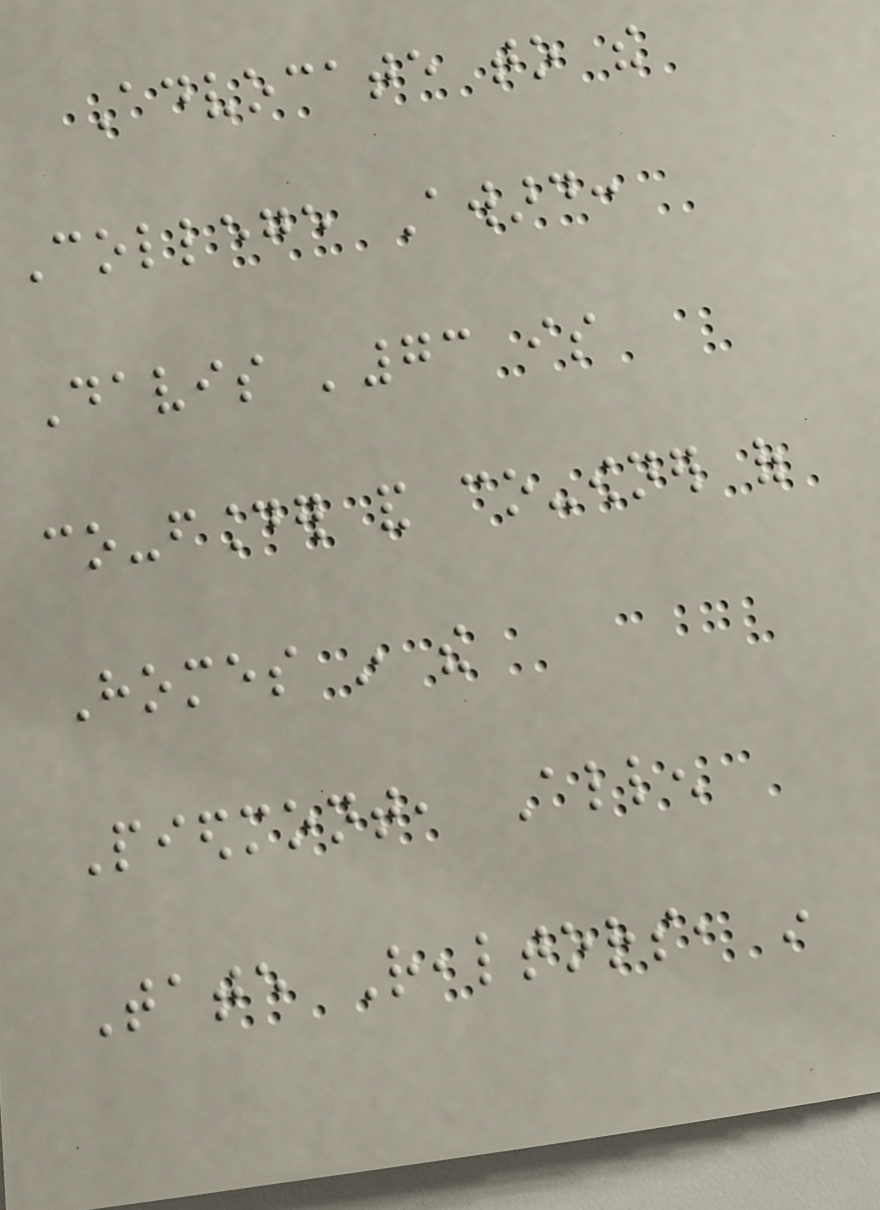Advocate to the
College Award:
Davis '73 is
co-founder and co-owner of
Homes in the
Piedmont, Allen
Tate Realtors, in
